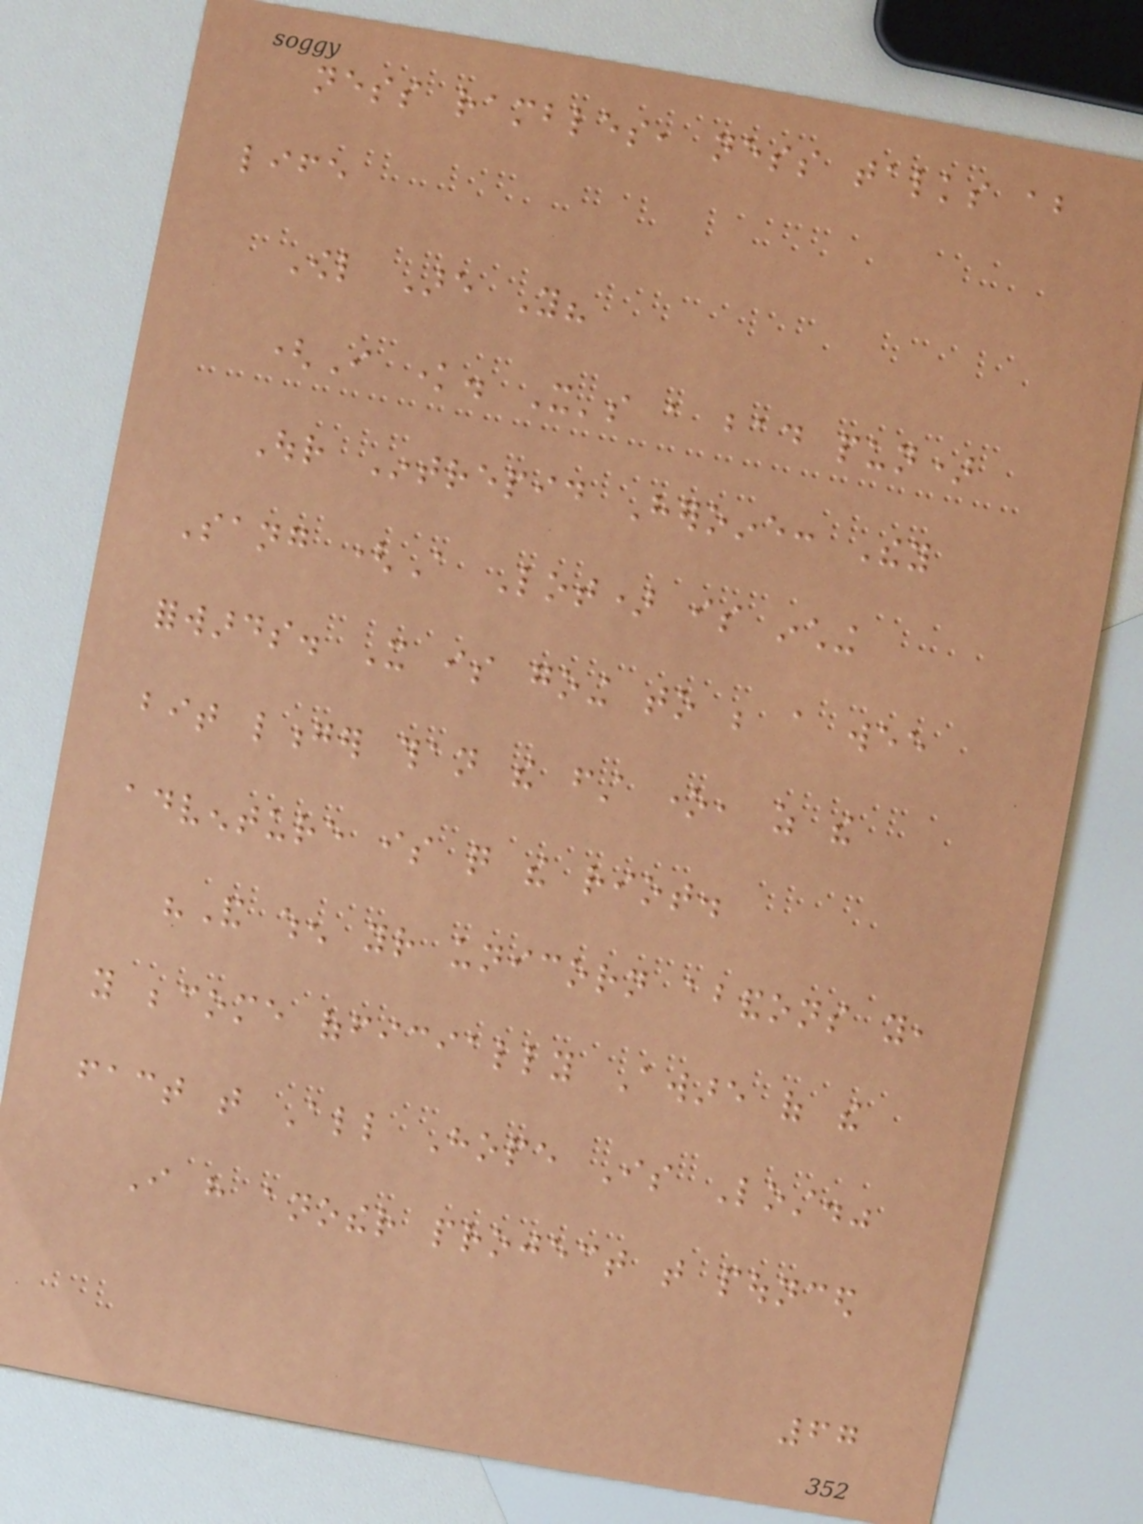ness rambles, ness talks about
life
Owl Are You?
(I know. It's a bad pun)
Our Intrepid Heroine: They
Sang (A Lot) is inching
forwards. It is going to be a wee
bit longer than the first one, as the
adventure is quite the riot.
"And when your unicorn abandons you,
you become officially Aware of the
fact that All Hope Is Lost."
I have another project that pounced
67
